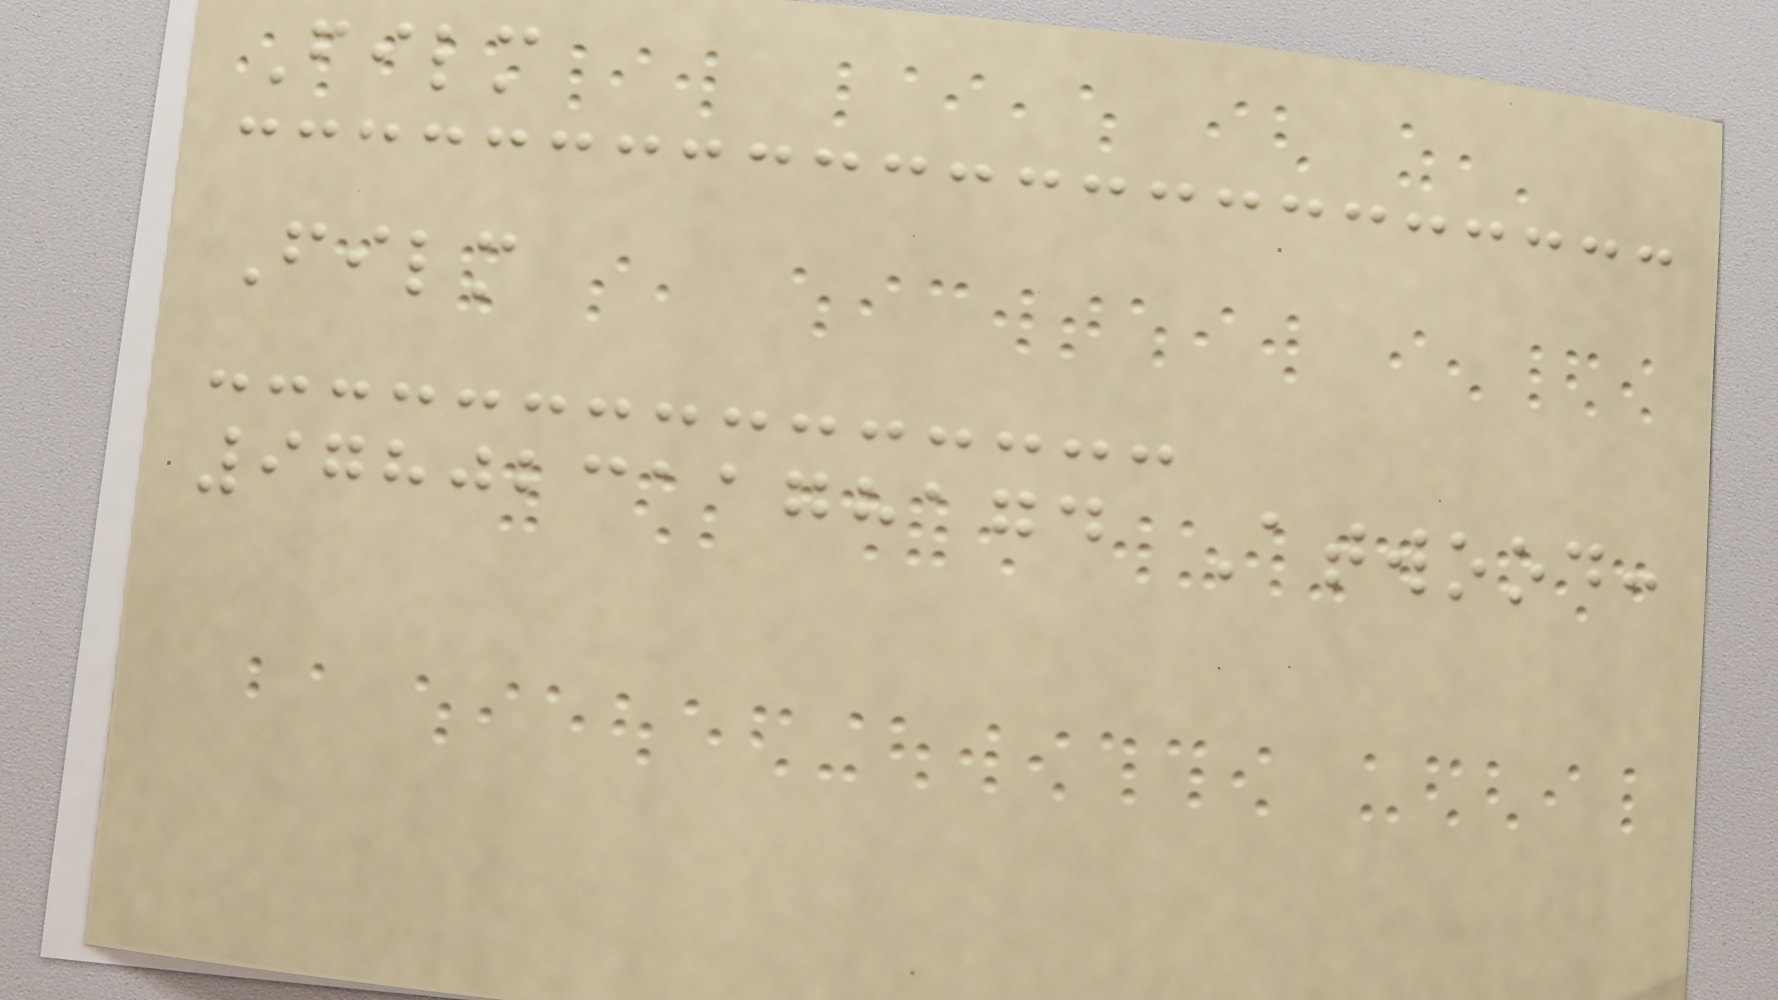Film
Film
9780231178174 Atwood:
